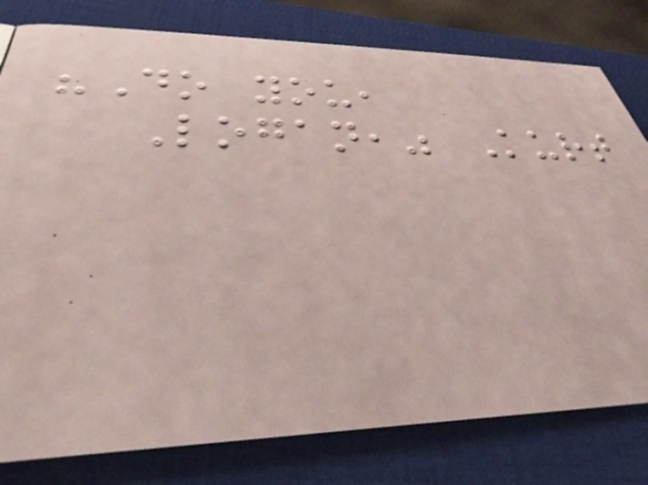"Do you,
Logan," Kurt
